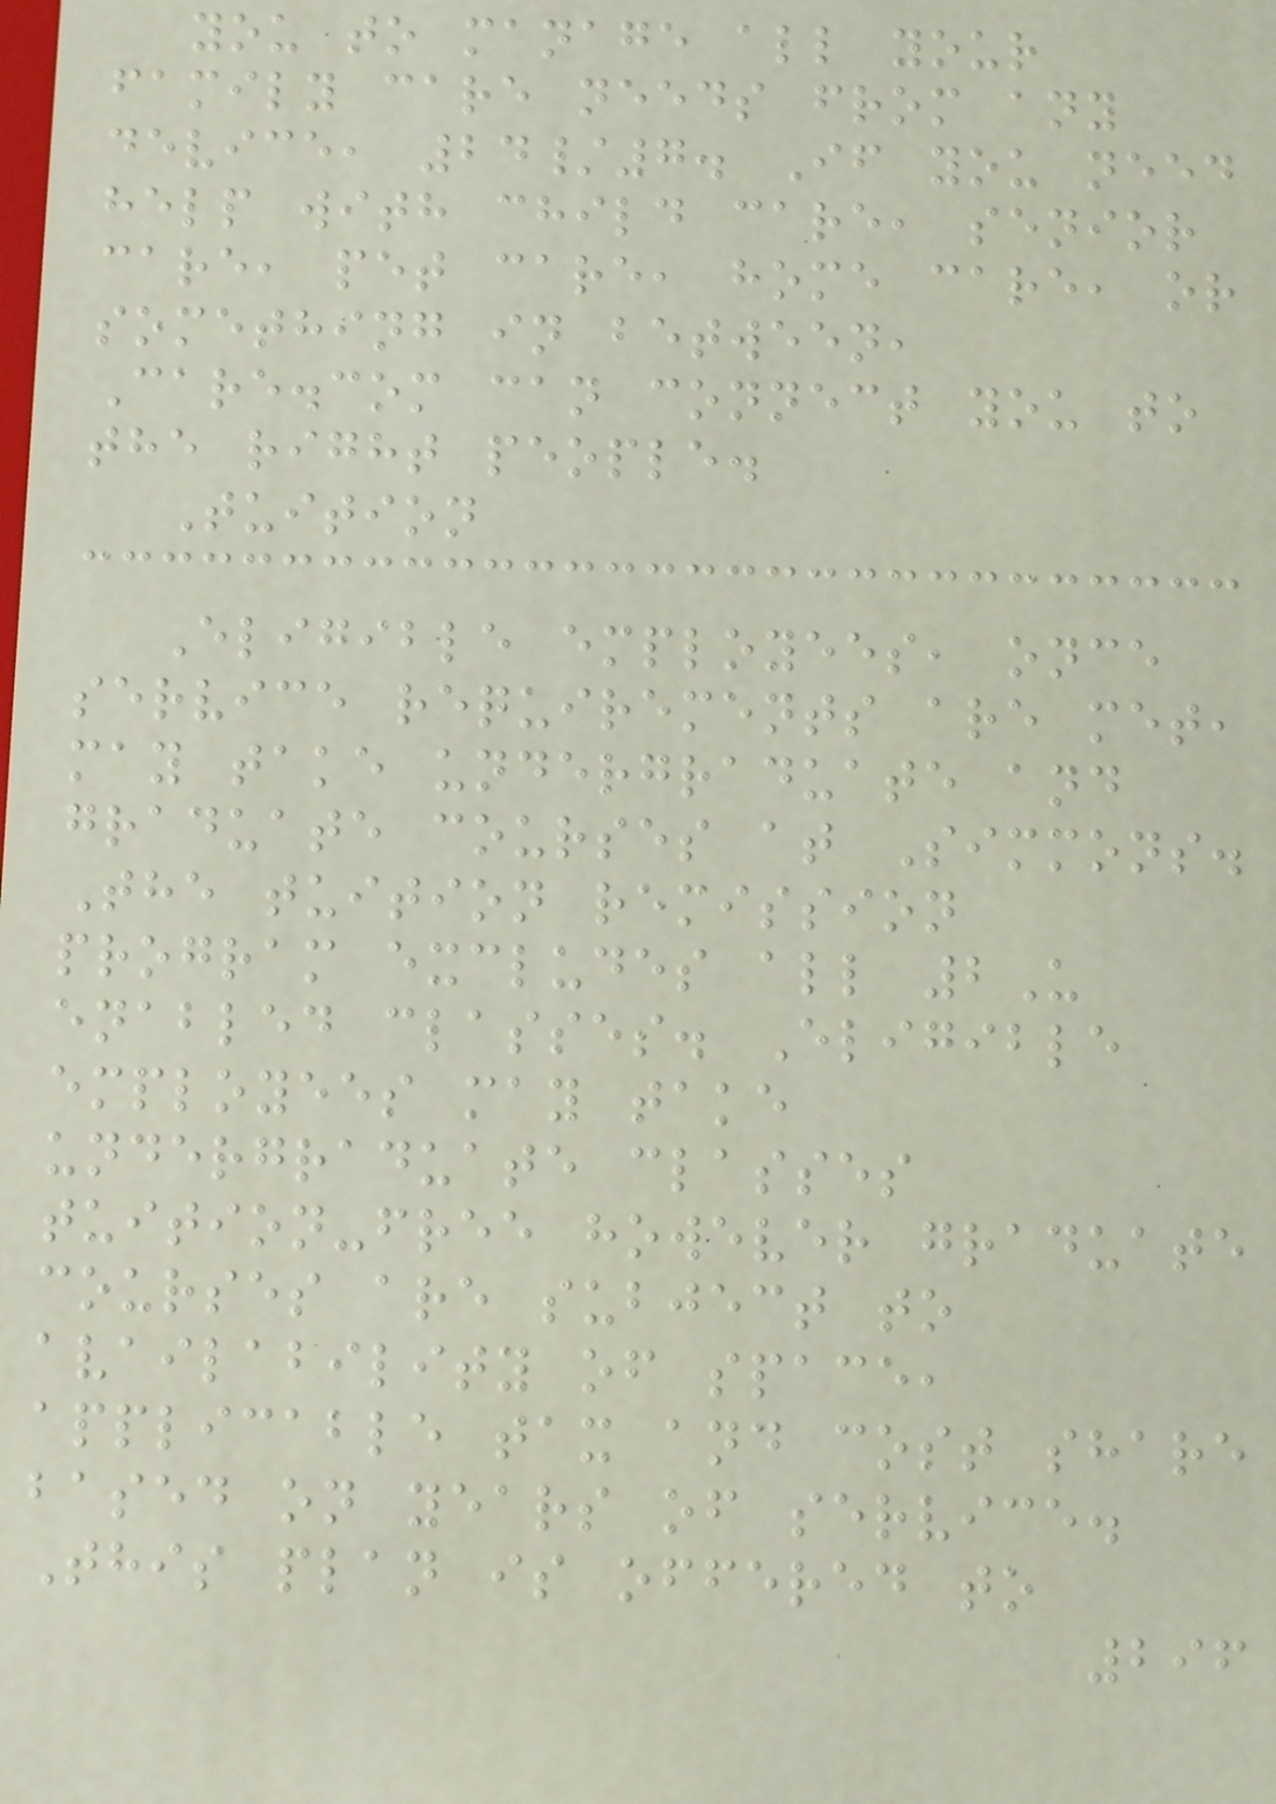you to manage all your
family care needs from any
device, 24/7. If you need
help with child care, senior
care, pet care, home care, or
something in between,
Care.com can connect you to
the right people.
Tuition
Eligible employees, once
service requirements are met,
may take undergraduate and
graduate courses at Simmons.
The tuition remission
program excludes all 2U
enabled classes. Eligible
employees may take
undergraduate classes
tuition-free however graduate
courses are subject to
availability of space,
applicable tax and cost share
based on years of service.
This plan is offered to
296
